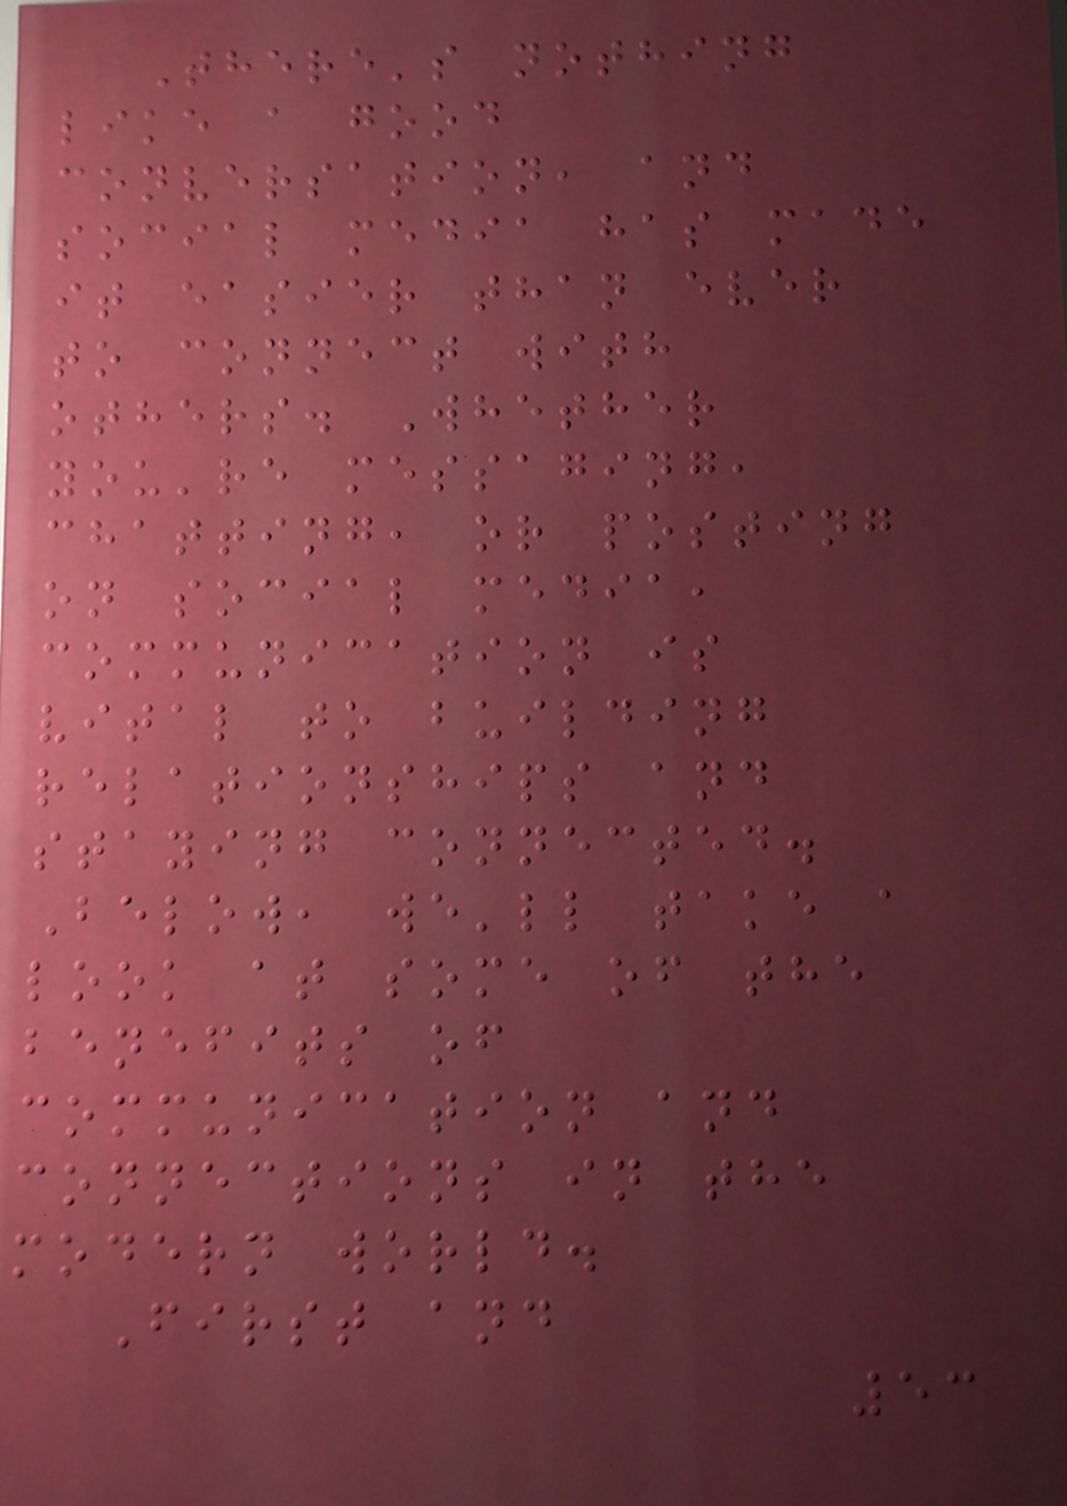There's nothing
like a good
conversation, and
social media has made
it easier than ever
to connect with
others. Whether
you're messaging,
chatting, or posting
on social media,
communication is
vital to building
relationships and
staying connected.
Below, we'll take a
look at some of the
benefits of
communication and
connections in the
modern world.
First and
53
